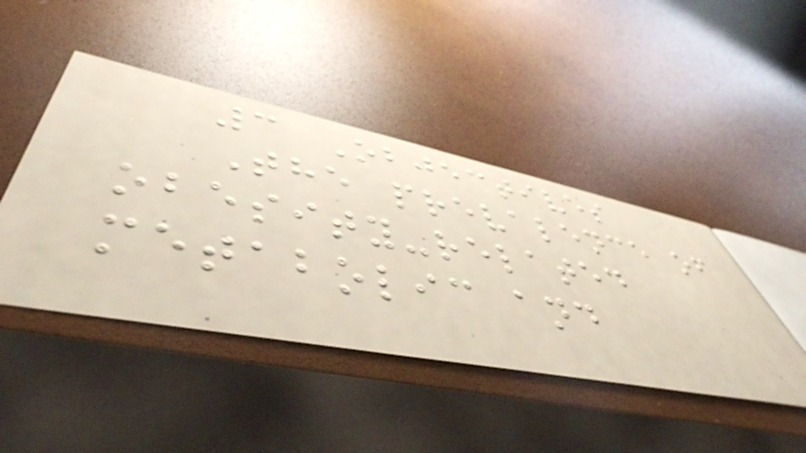3 Objectives
The prevalence of
obesity-related
metabolic and
